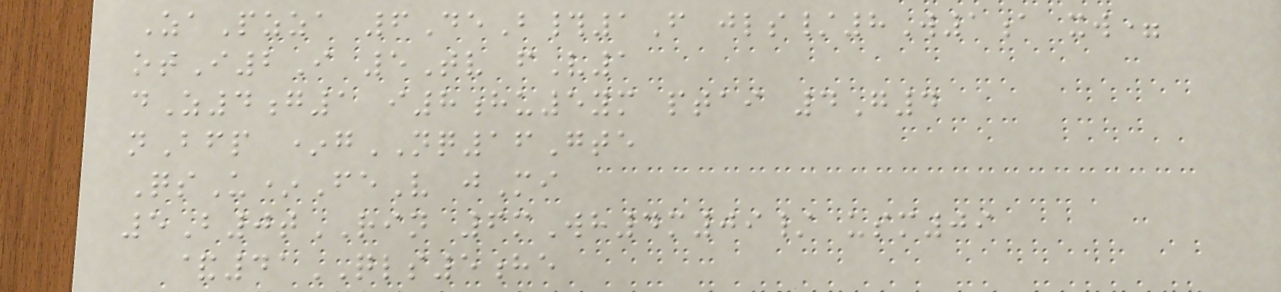ZaPzza 6DeB#1F jls/8W1a xw=
otI2I 5Tv fV1
dZ4g1 i8hu5ym ptai 4G4
nBfp *gNQ16Gte
QsU*FeV jMi
5B0tRIN 6mWh4m09/ usm09
&41QLS5he
